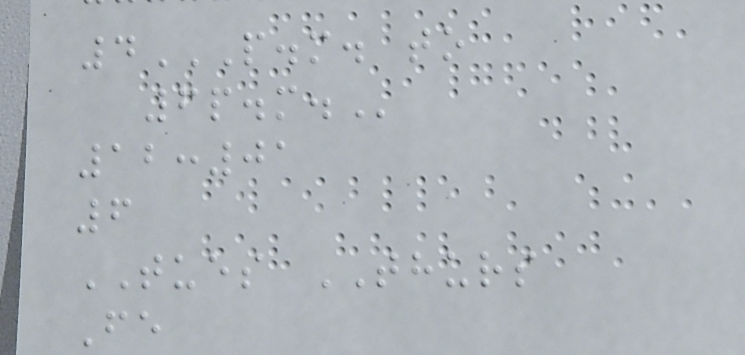4P.M. TO
6P.M.
12:01
6
TUES THURS
Fe
